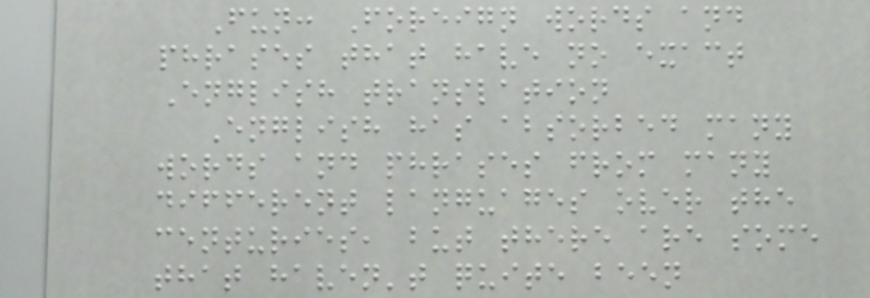Fun: Foreign words and
phrases that have no exact
English translation
English has absorbed many
words and phrases from many
different languages over the
centuries, but there are some
that haven't quite been
